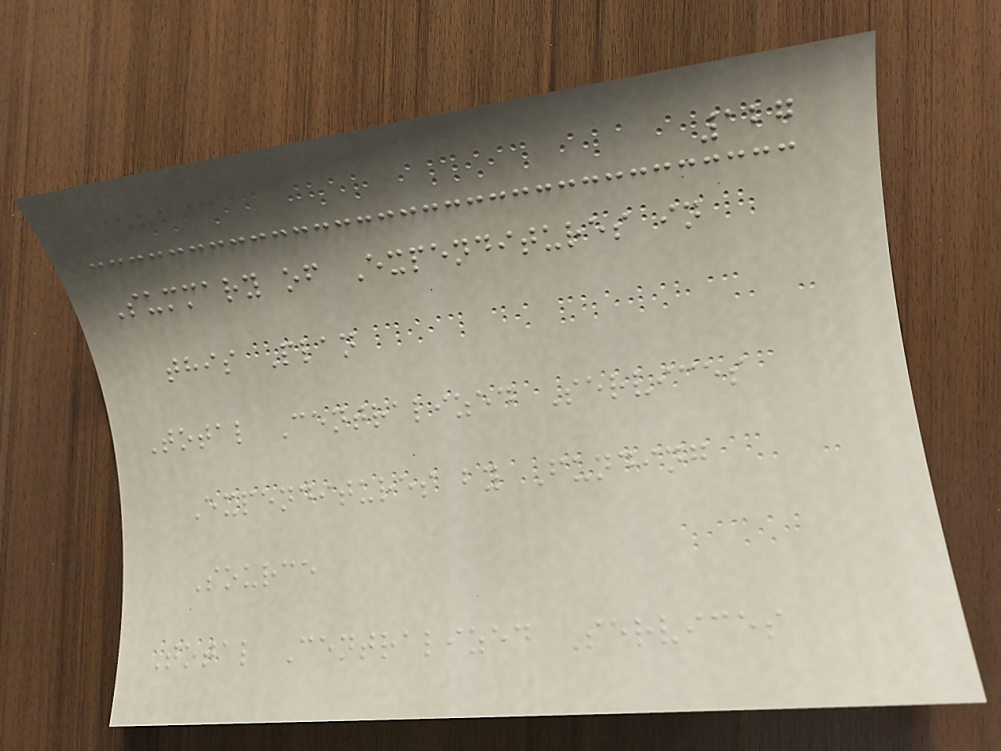127
Summary of Expenditures in
this Plan
Total Centralized Services
Expenditures by Funding
Source
Total Centralized Services
